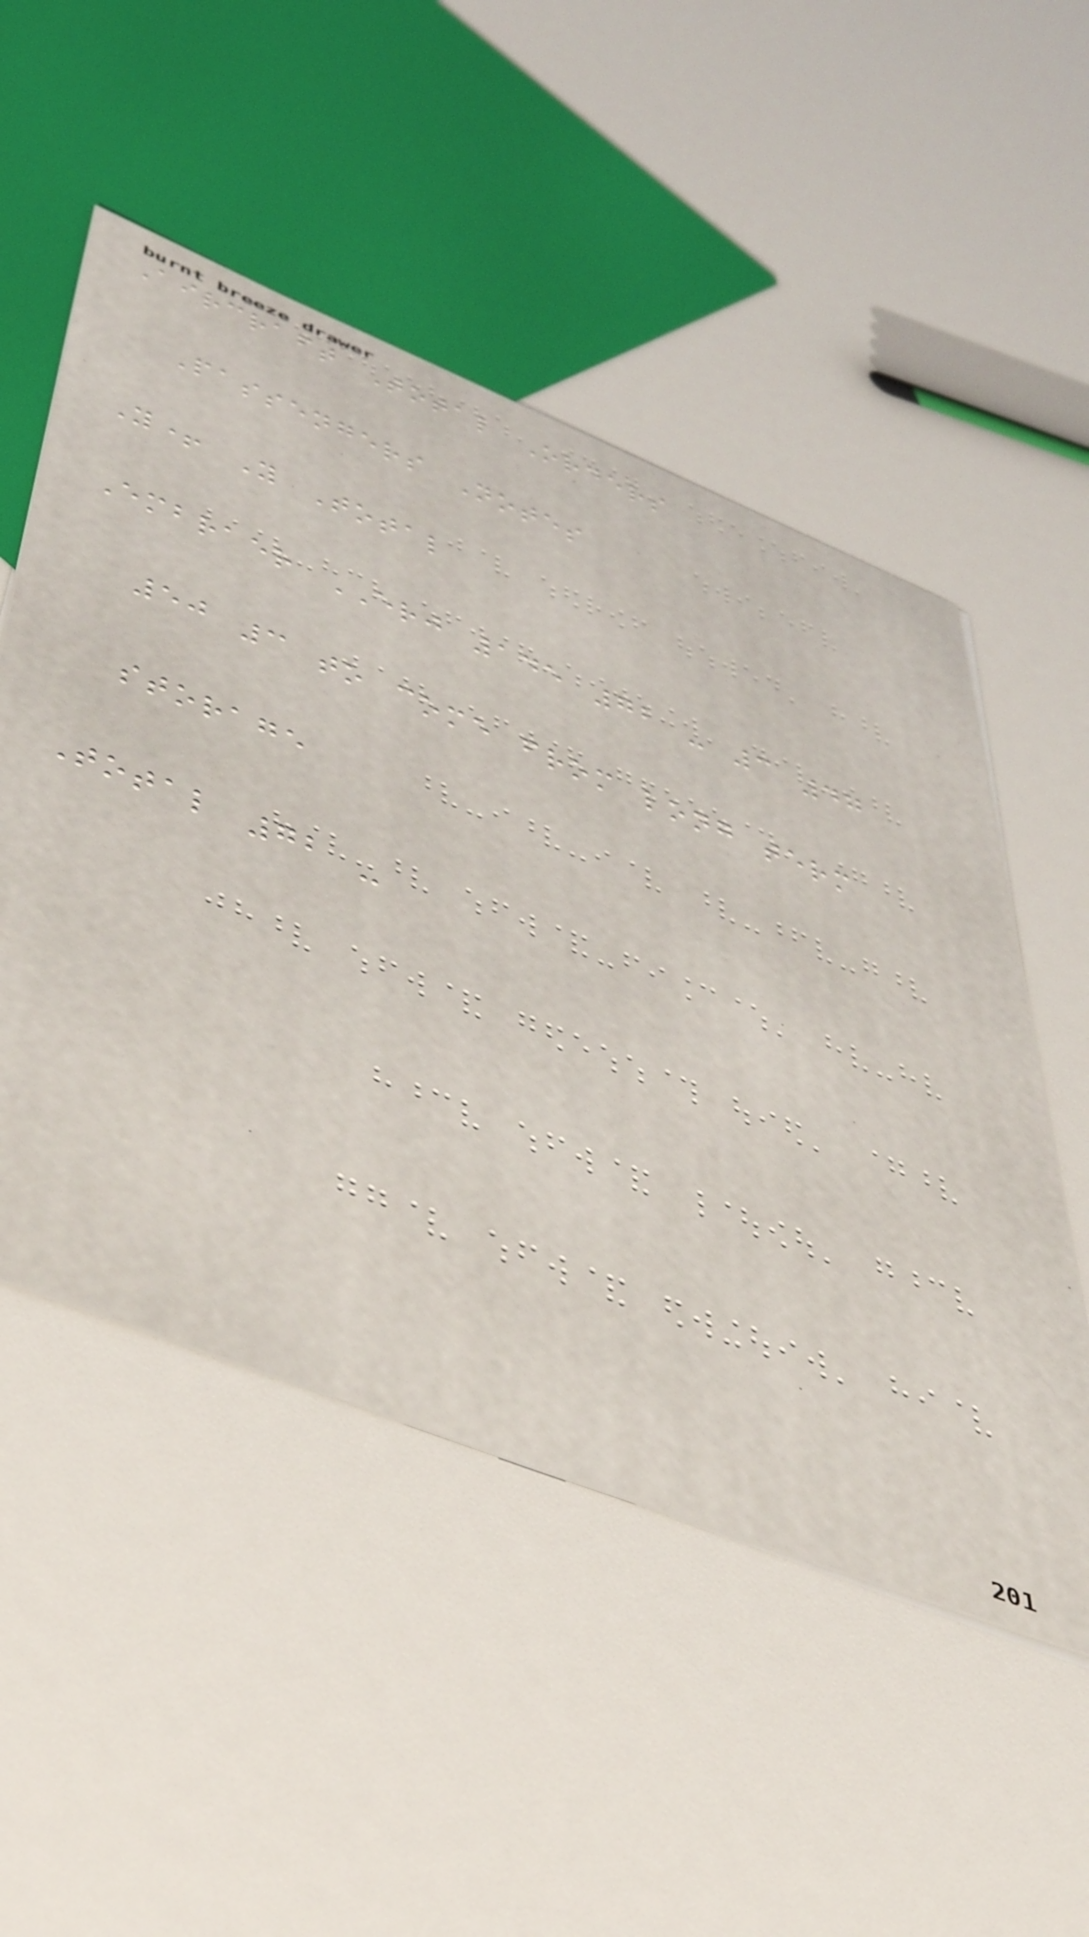Aircraft Total Orders
Passengers Notes
Y+ Y Total
Embraer ERJ 145 72 - 3 47
50 3 to come from long term
storage
Total 72 -
